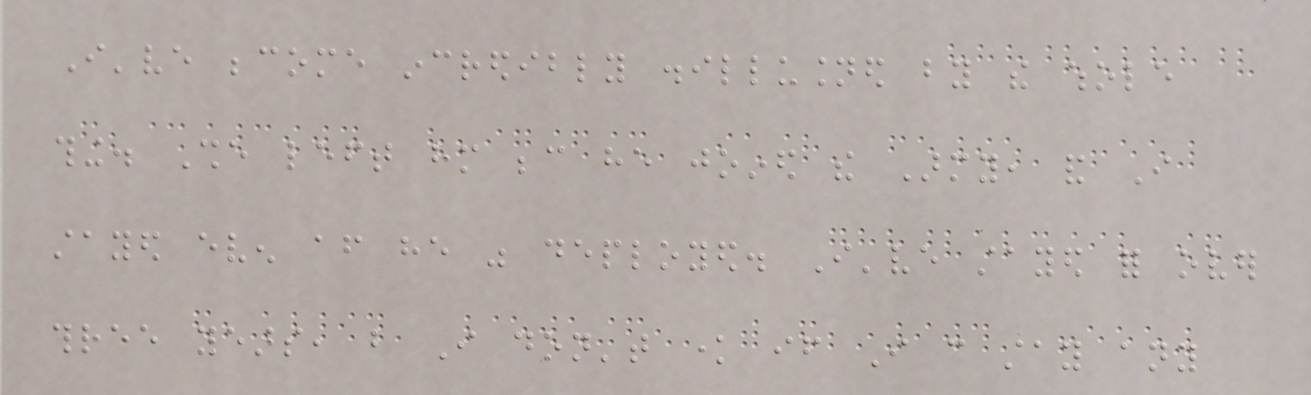I've become incredibly disillusioned by the whole
thing. She left him because he joined the Army, and I
stayed even after he was deployed. I've stayed for over
three years, but I don't know if I can stay any
